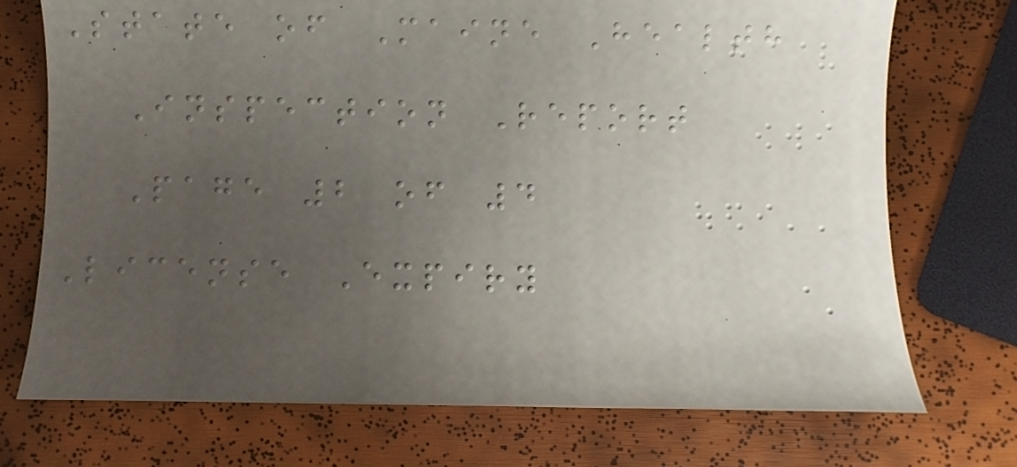State of Maine Health
Inspection Report
Page 2 of 4
License Expiry
